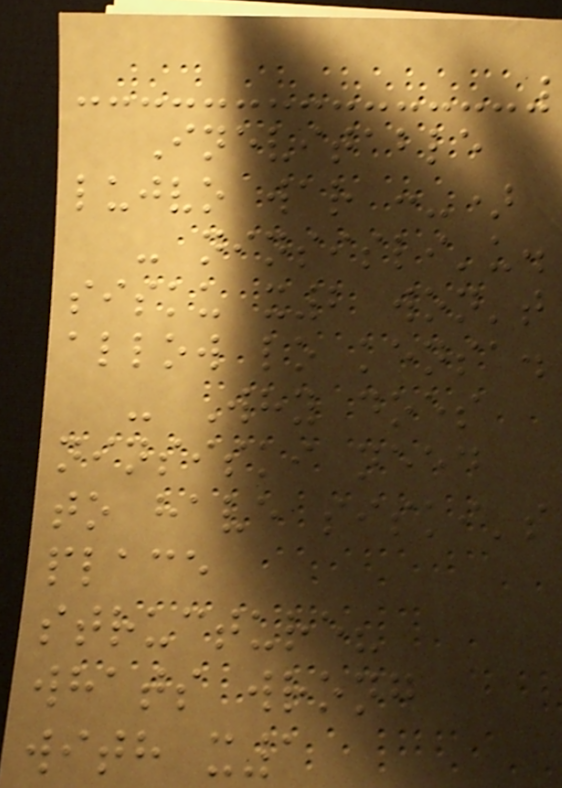Inevitable
lujvo war :-)
- ninsisli'u.
sisku x2 won't
allow lo kensa.
- Why does
ninsiski need
to have siski's
place
structure?
whats wrong
with x1
